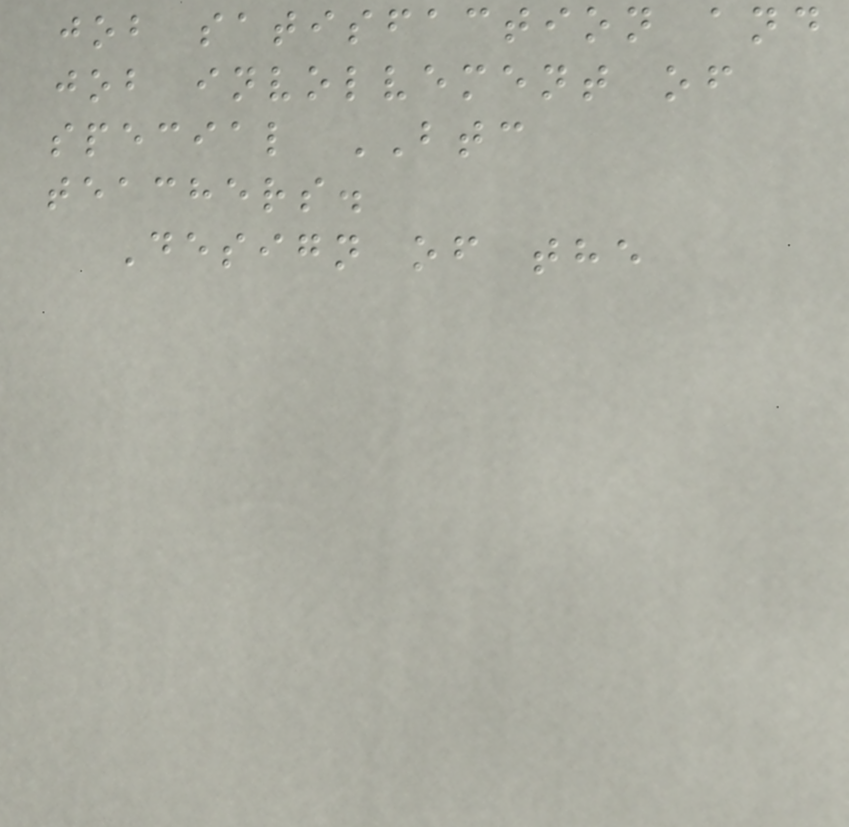job satisfaction and
job involvement of
special BTC
teachers.
Design of the
